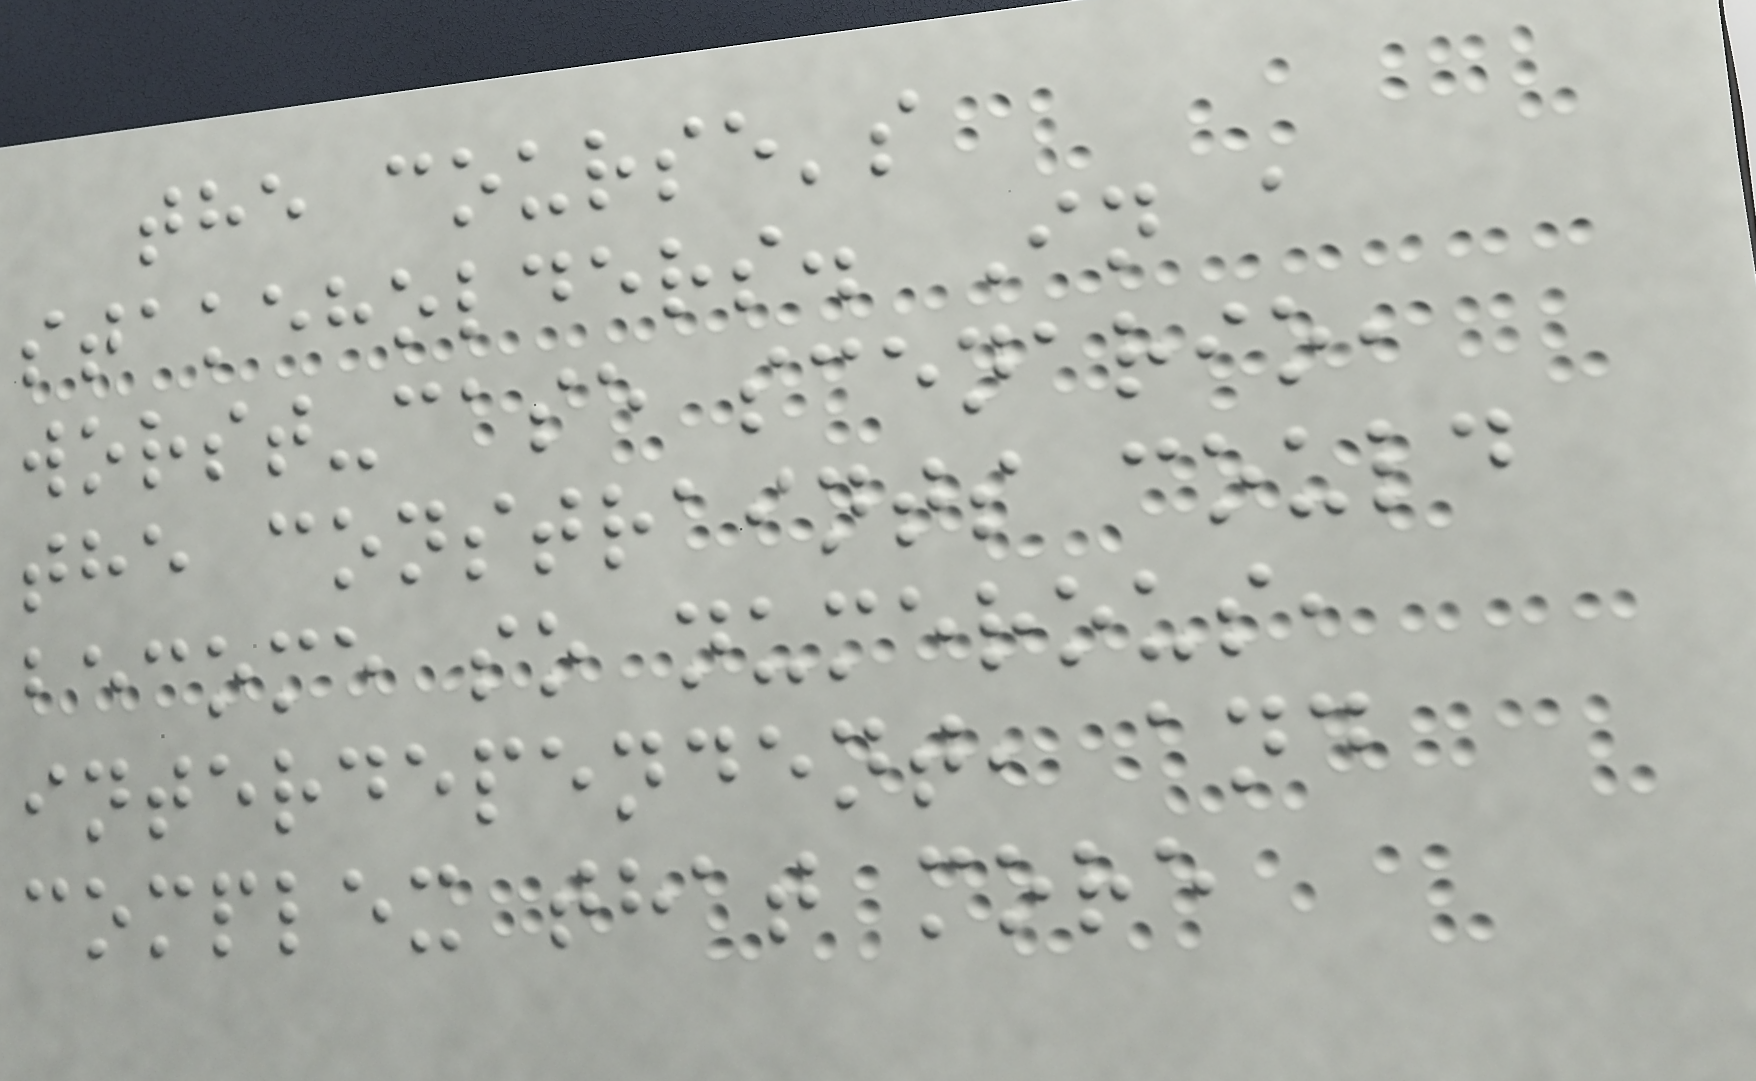the course's
stakeholders. In a
worst-case scenario,
the constraints could
become so numerous,
interdependent, and
complex that more
